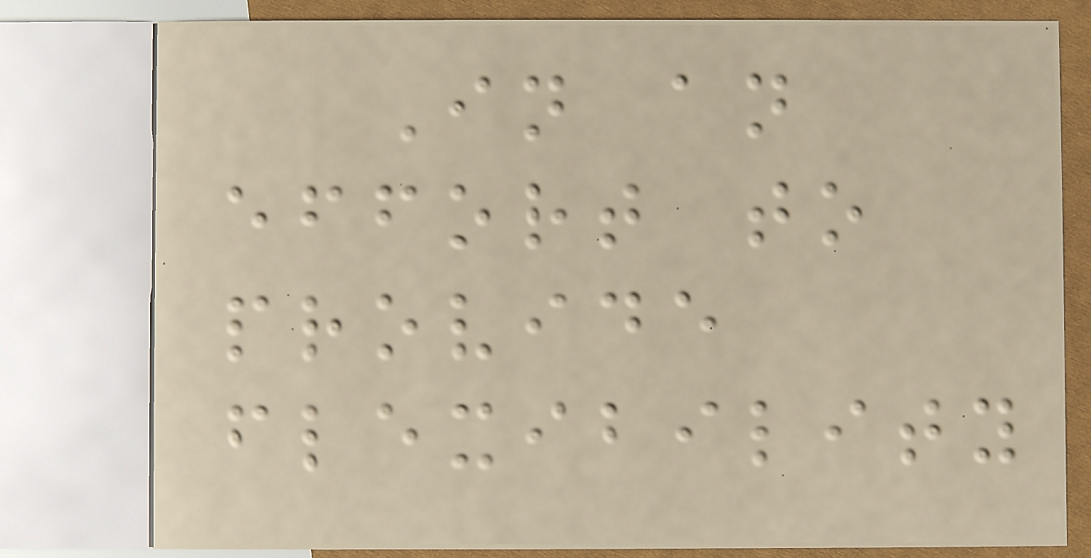In an
effort to
provide
flexibility
